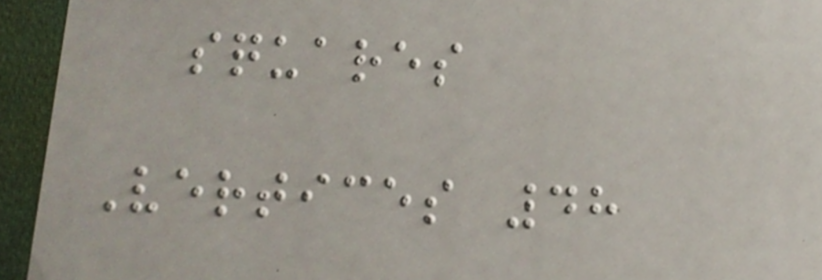squares
Vertices 48
